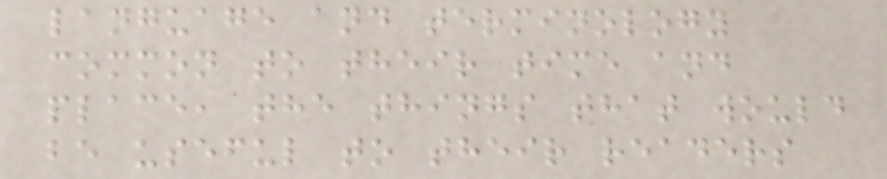language and terminology
common to their time and
place, the things that would
be useful to their readers
